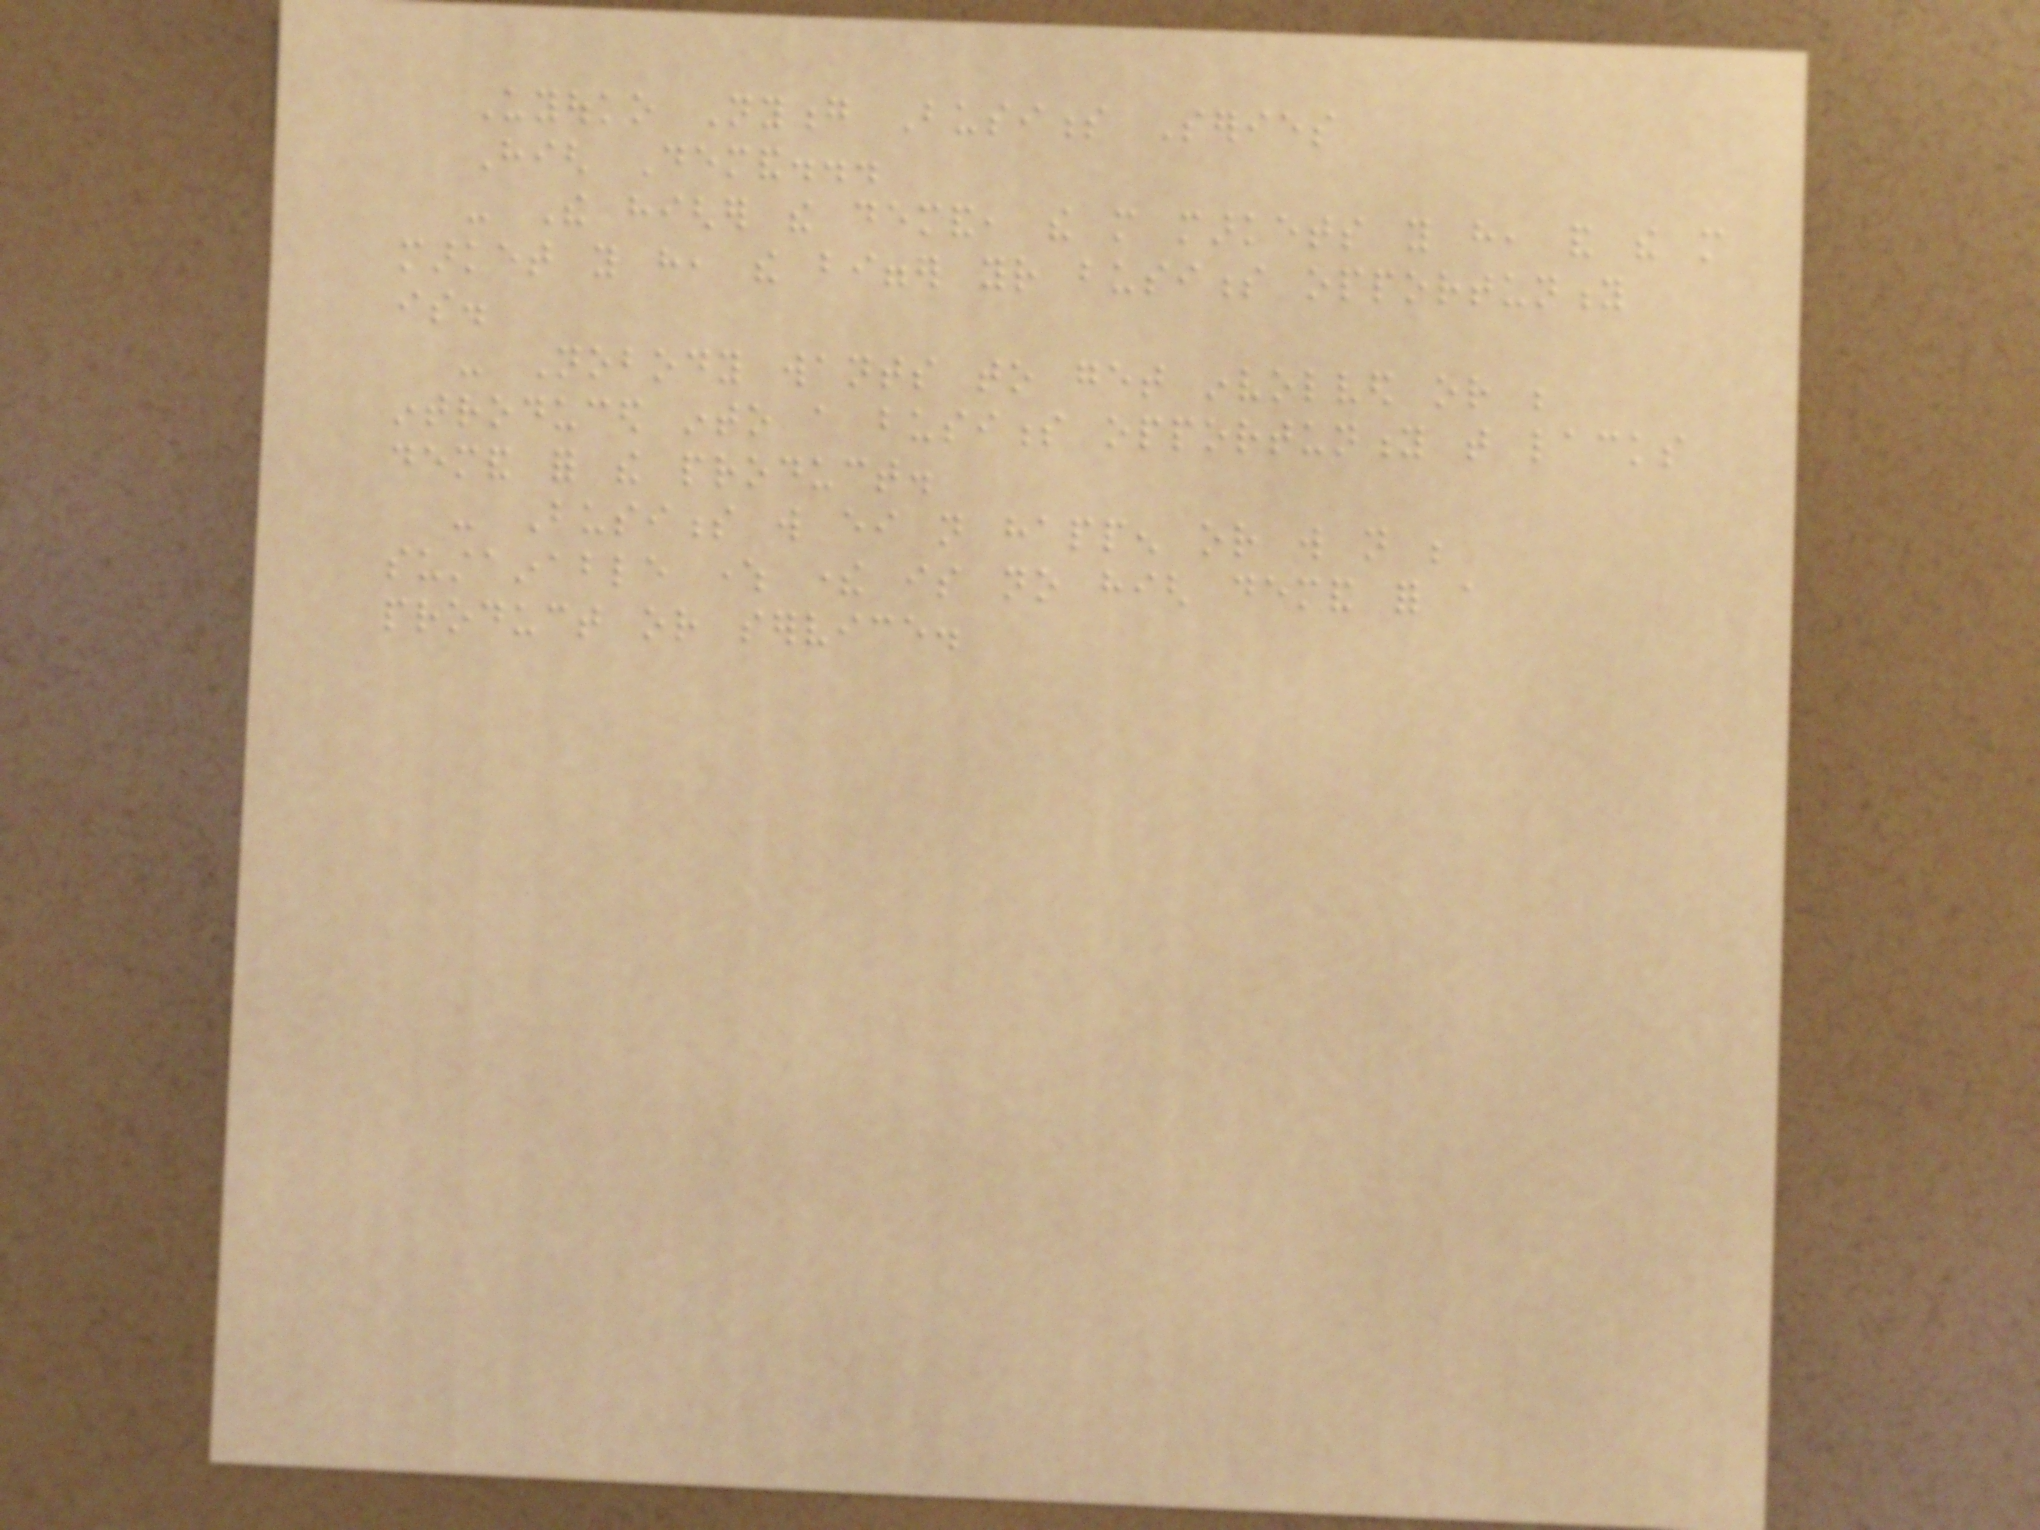Uyouko Nyong Business Series
High Demand...
- The higher the demand, the more markets you have, and the more
market you have, the bigger your business opportunity
is.
- Nobody wants to get involved or be
introduced into a business opportunity that lacks
demand for the product.
- Business will either not happen or will not be
sustainable where there is no high demand for a
product or service.
